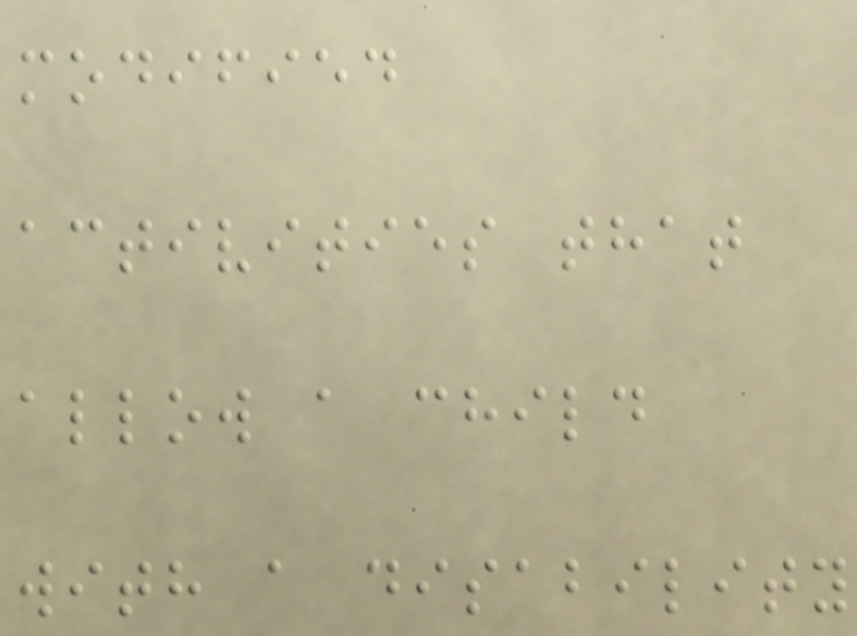modified
activities that
allow a child
with a disability
